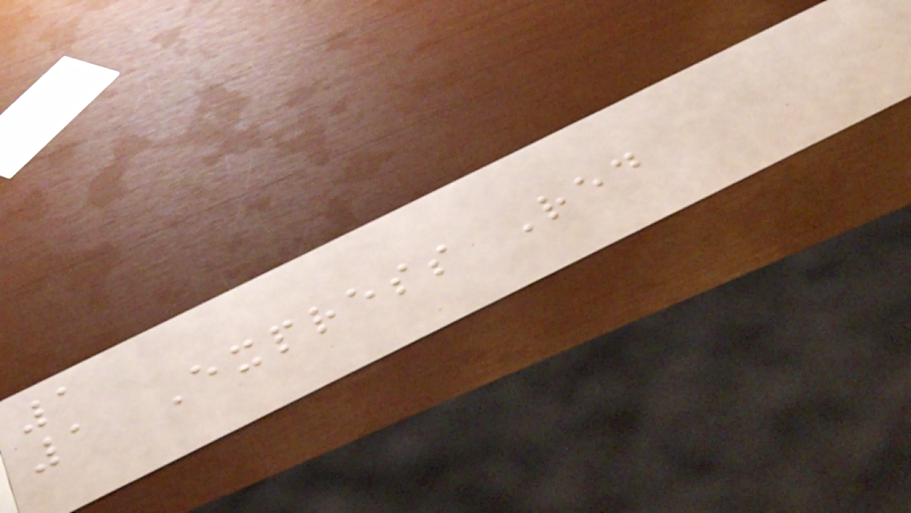1
1 Express Red
